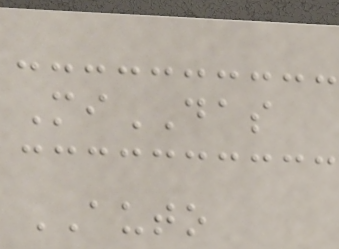MiDAS
AUTO
